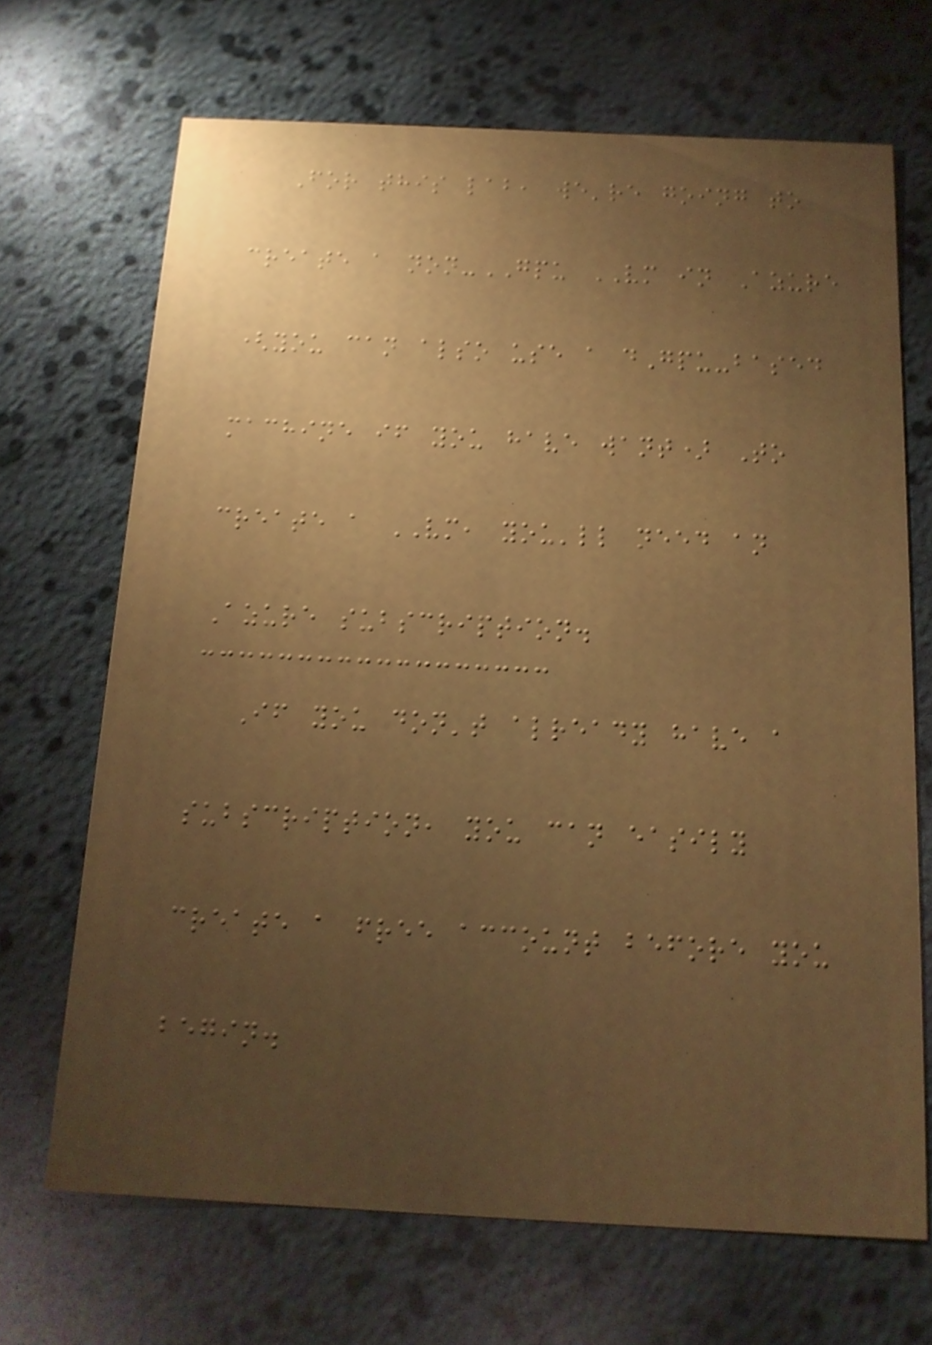For this lab, we're going to
create a non-GPU VM in Azure
(you can also use a dGpu-based
machine if you have want) To
create a VM, you'll need an
Azure subscription.
If you don't already have a
subscription, you can easily
create a free account before you
begin.
